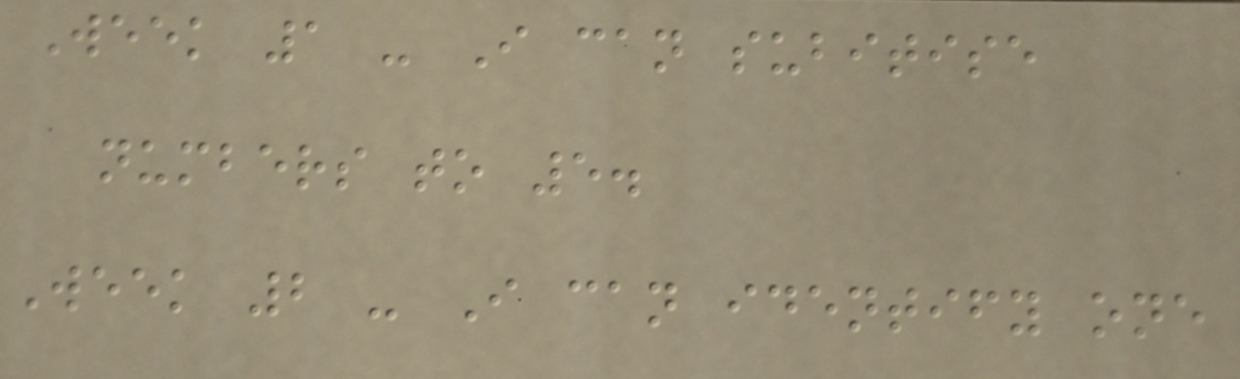Week 1 - I can subitise
numbers to 5.
Week 2 - I can identify one
